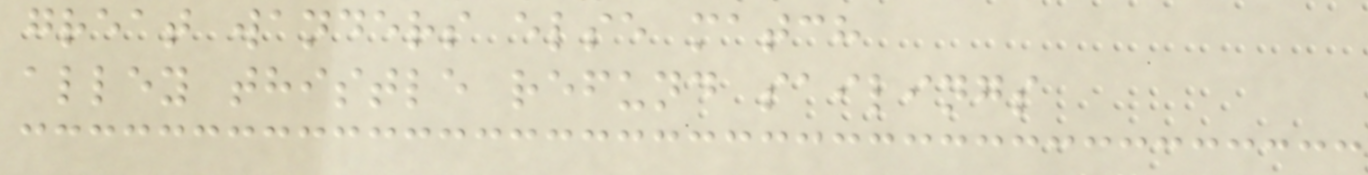great wanders else match
alley thistle refund sailings
